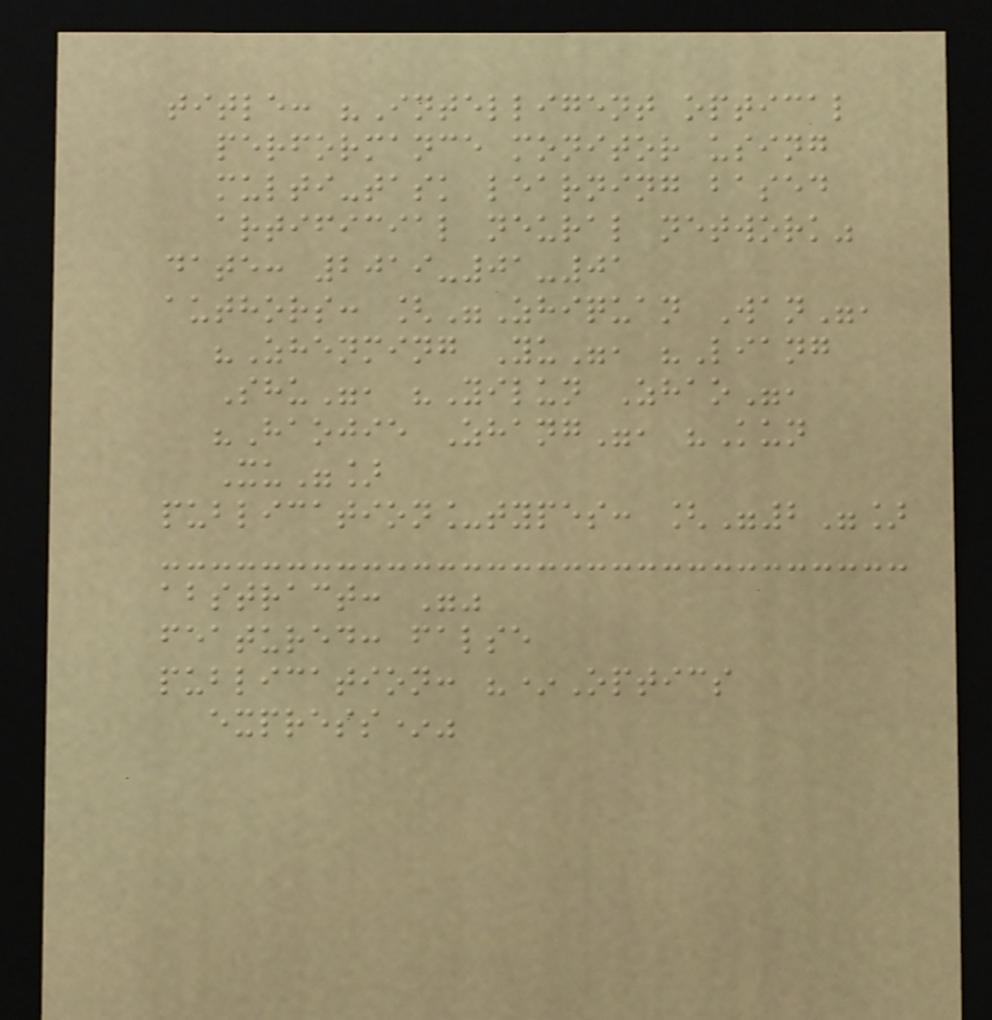title: "Intelligent optical
performance monitor using
multi-task learning based
artificial neural network"
date: 2019-01-01
authors: ["Zhiquan Wan",
"Zhenming Yu", "Liang
Shu", "Yilun Zhao",
"Haojie Zhang", "Kun
Xu"]
publication_types: ["2"]
abstract: ""
featured: false
publication: "*Optics
express*"
